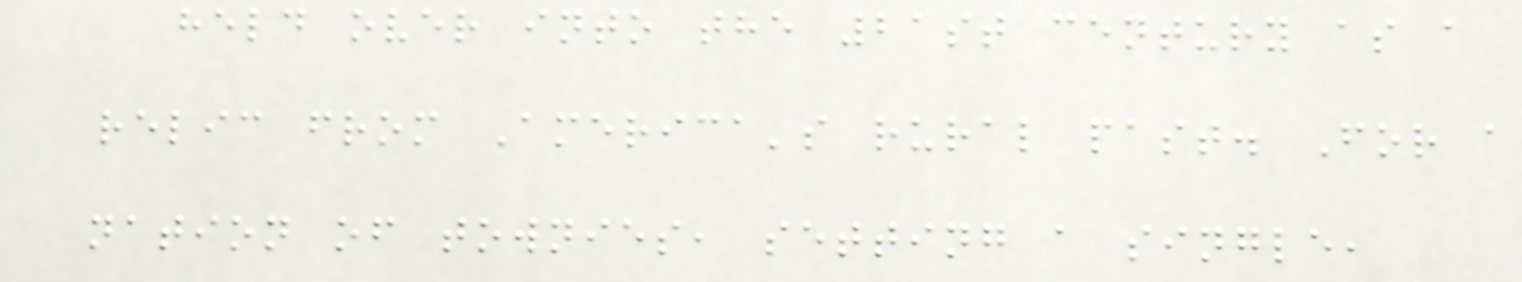held over into the 21st century as a
relic from America's rural past. For a
nation of townies, setting a single,
